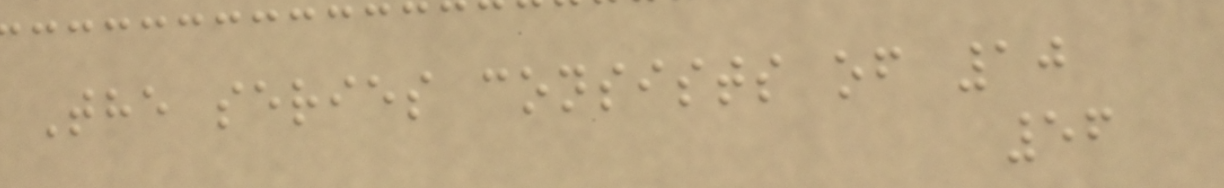The series consists of 10
56
